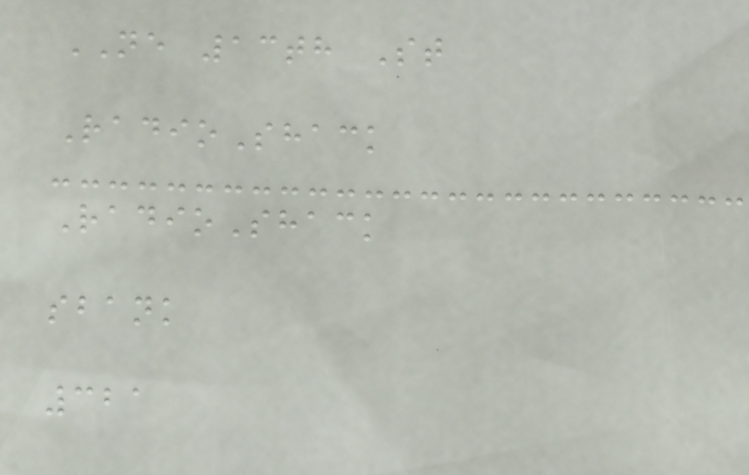NE 13th St
RadioShack
RadioShack
sbank
321
